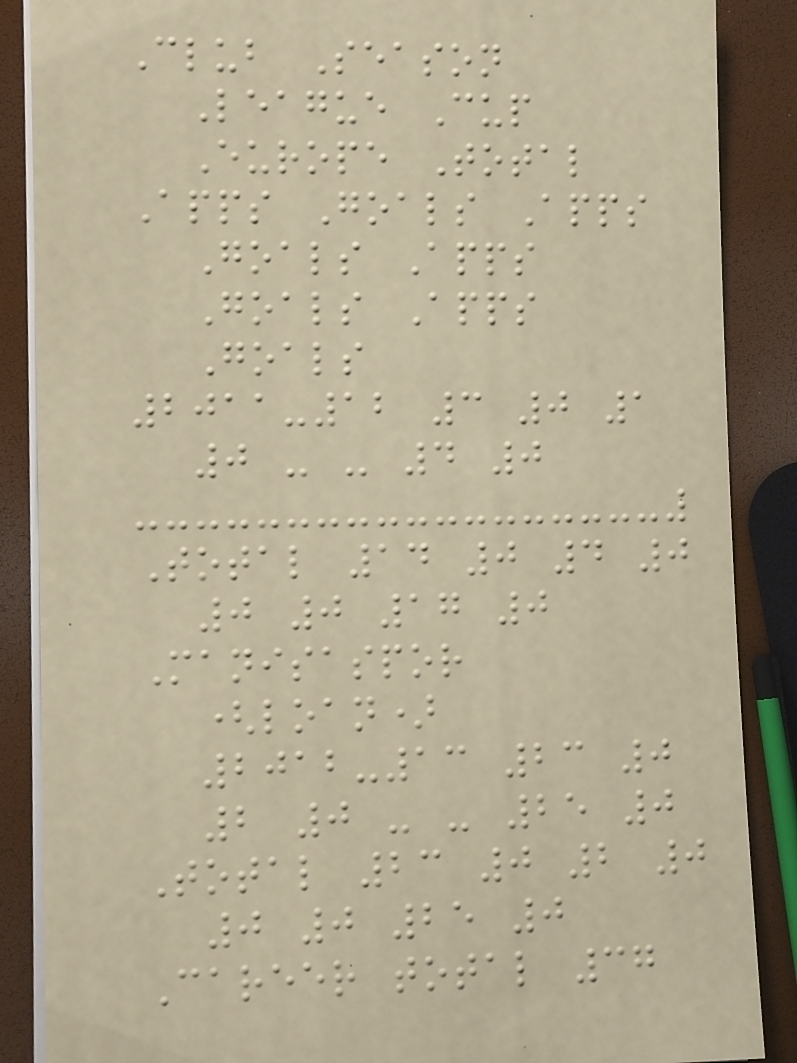Club Season
League Cup
Europe Total
Apps Goals Apps
Goals Apps
Goals Apps
Goals
2011-12 3 0 1
0 - - 4 0
Total 14 0 4 0
0 0 17 0
Manisaspor
(loan)
2012-13 23 0
2 0 - - 25 0
Total 23 0 2 0
0 0 25 0
Career total 37
